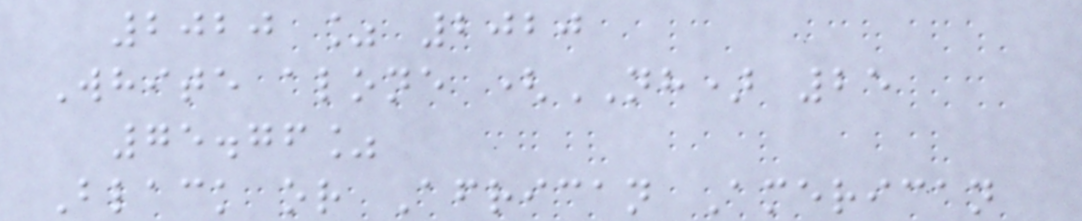2020 % 2020
White alone (NH) 25
75.76%
Black or African American
